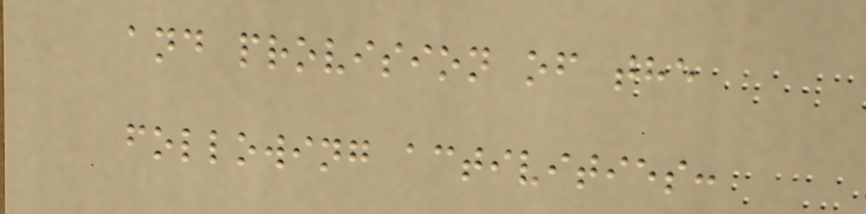and provision of the
following activities:
